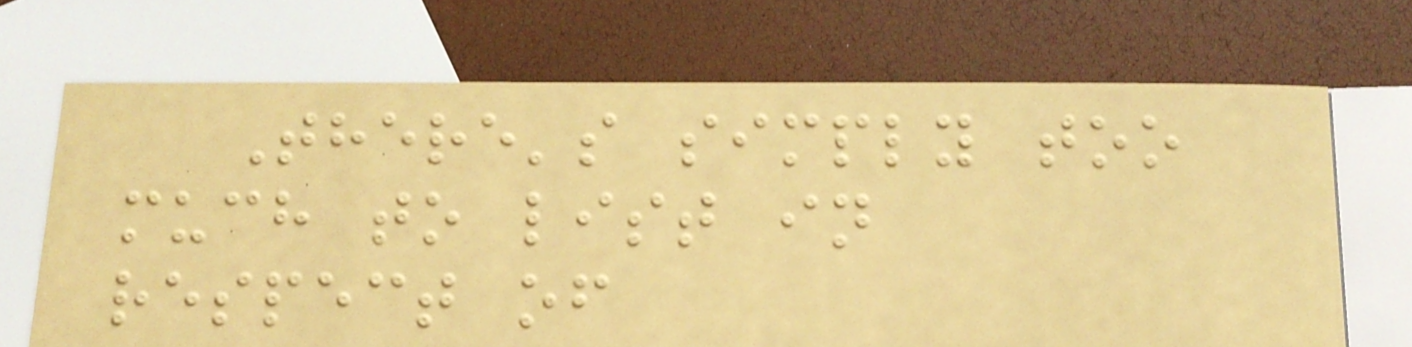There's simply too
much to list in
respect of
